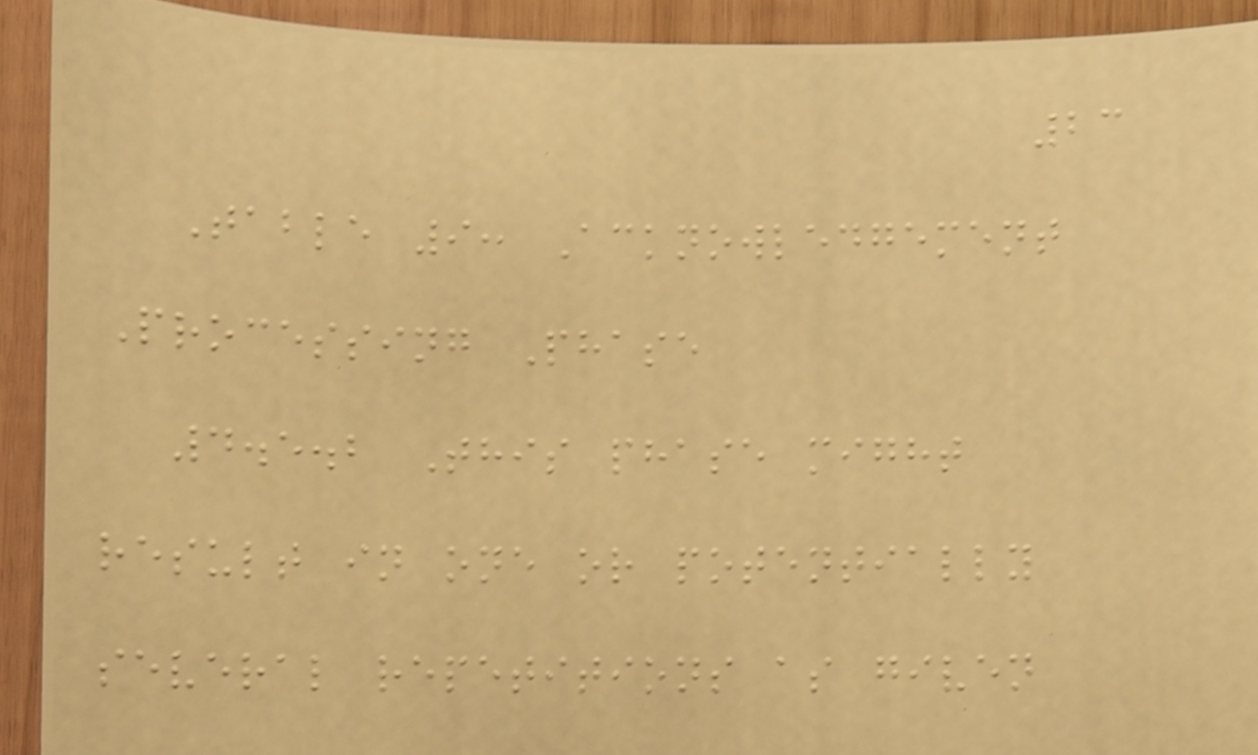23
Table 9: Acknowledgement
Processing Phase
4.5.2 This phase might
result in one or potentially
several repetitions as given
